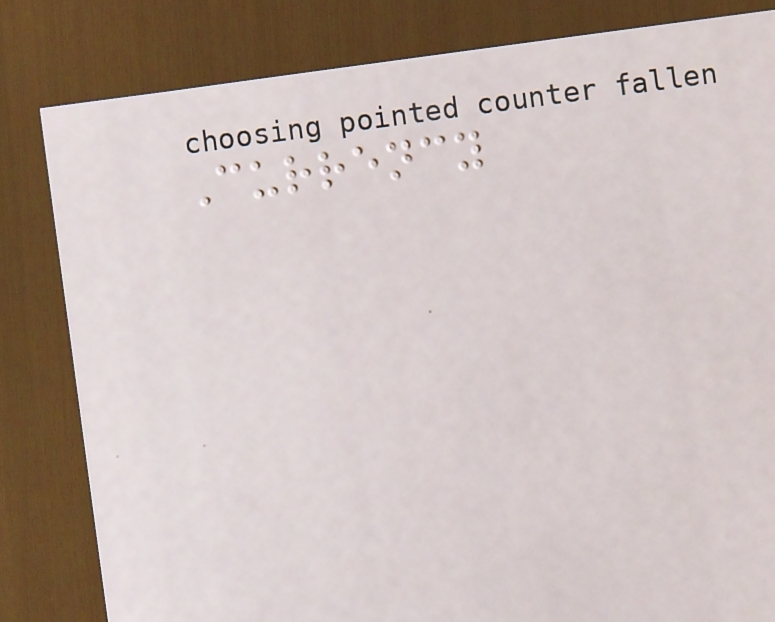Currency
